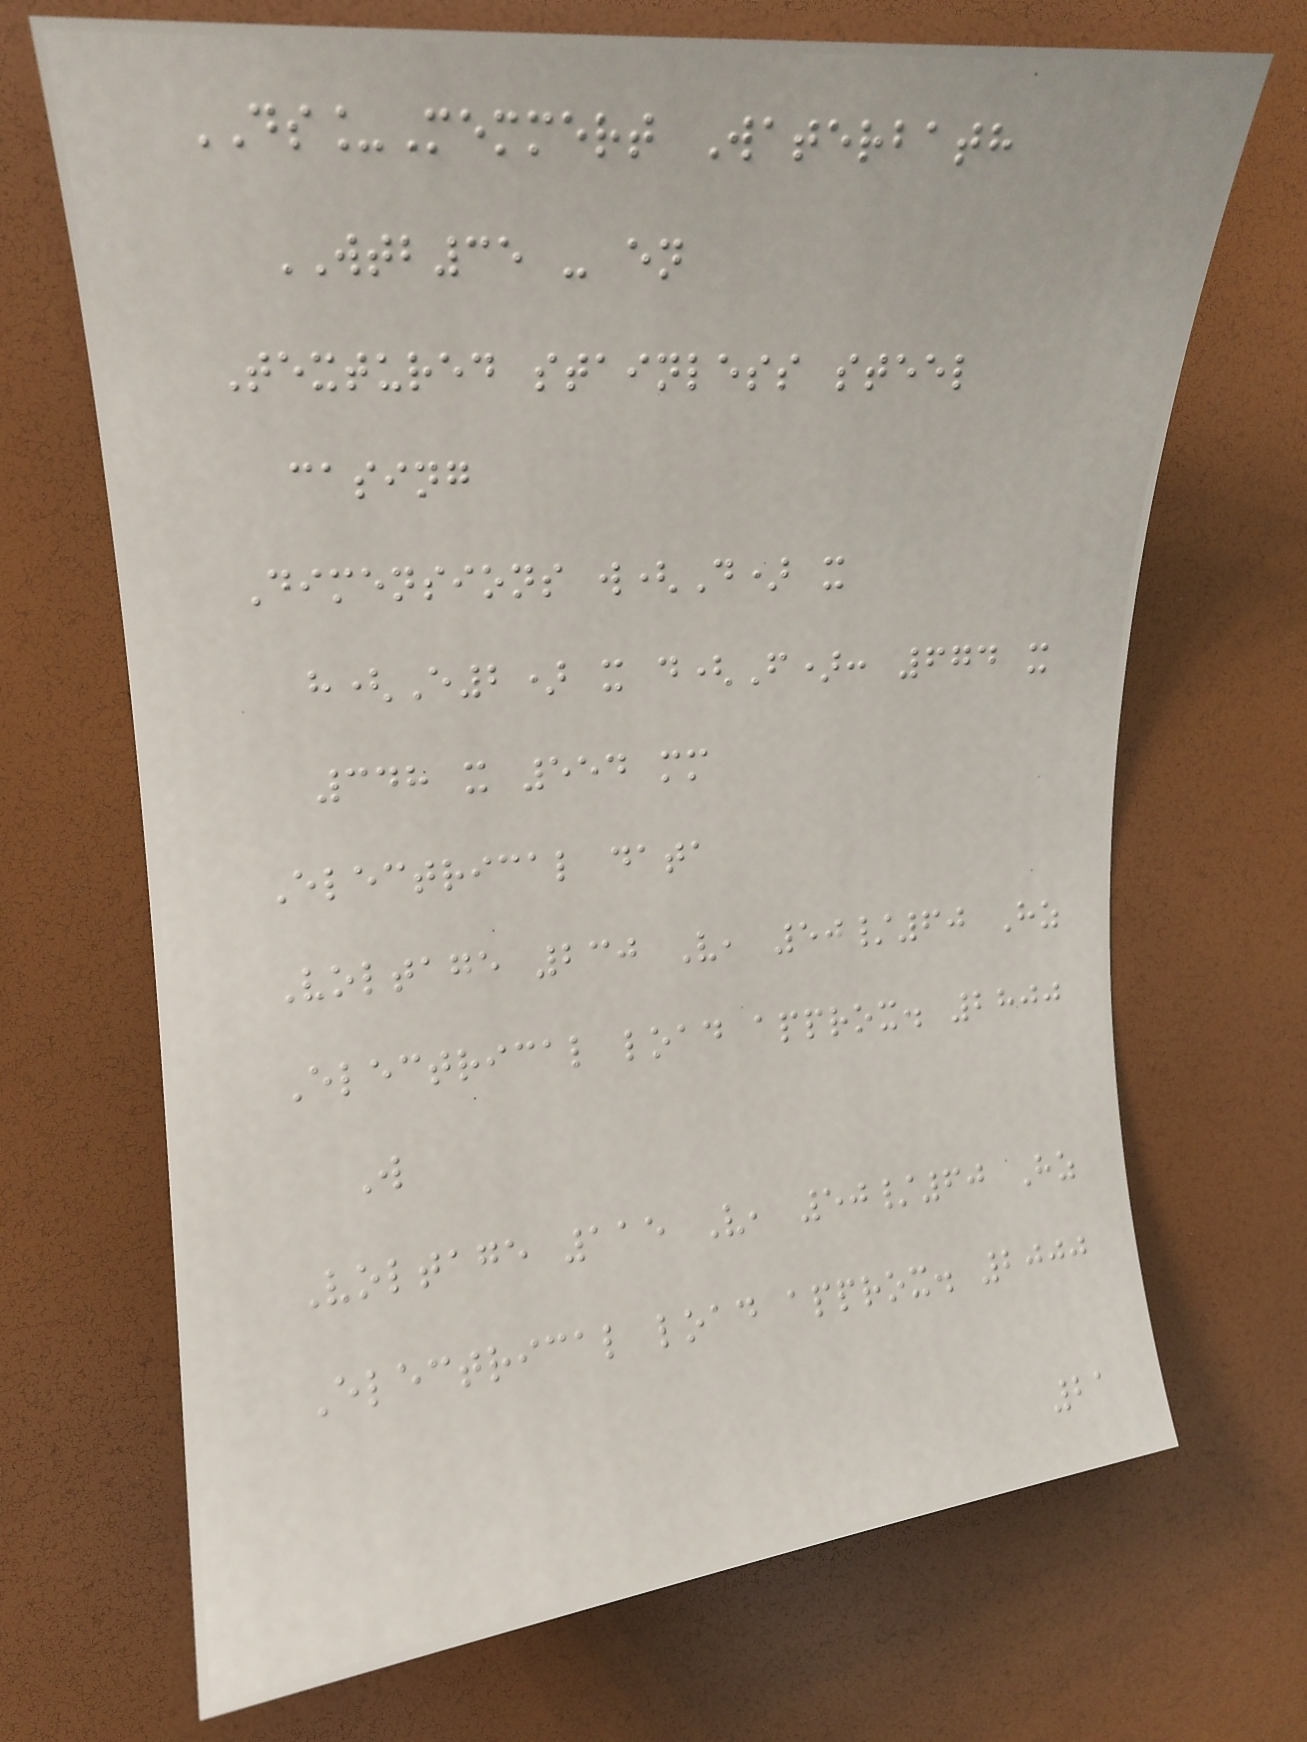DS_Memmert Waterbath
WTB35 - en
Textured stainless steel
casing
Dimensions w(D) x
h(E2) x d(F): 674 x
348 x 554 mm
Electrical data
Voltage 230 V, 50/60 Hz
Electrical load approx. 2800
W
Voltage 115 V, 50/60 Hz
Electrical load approx. 2000
21
